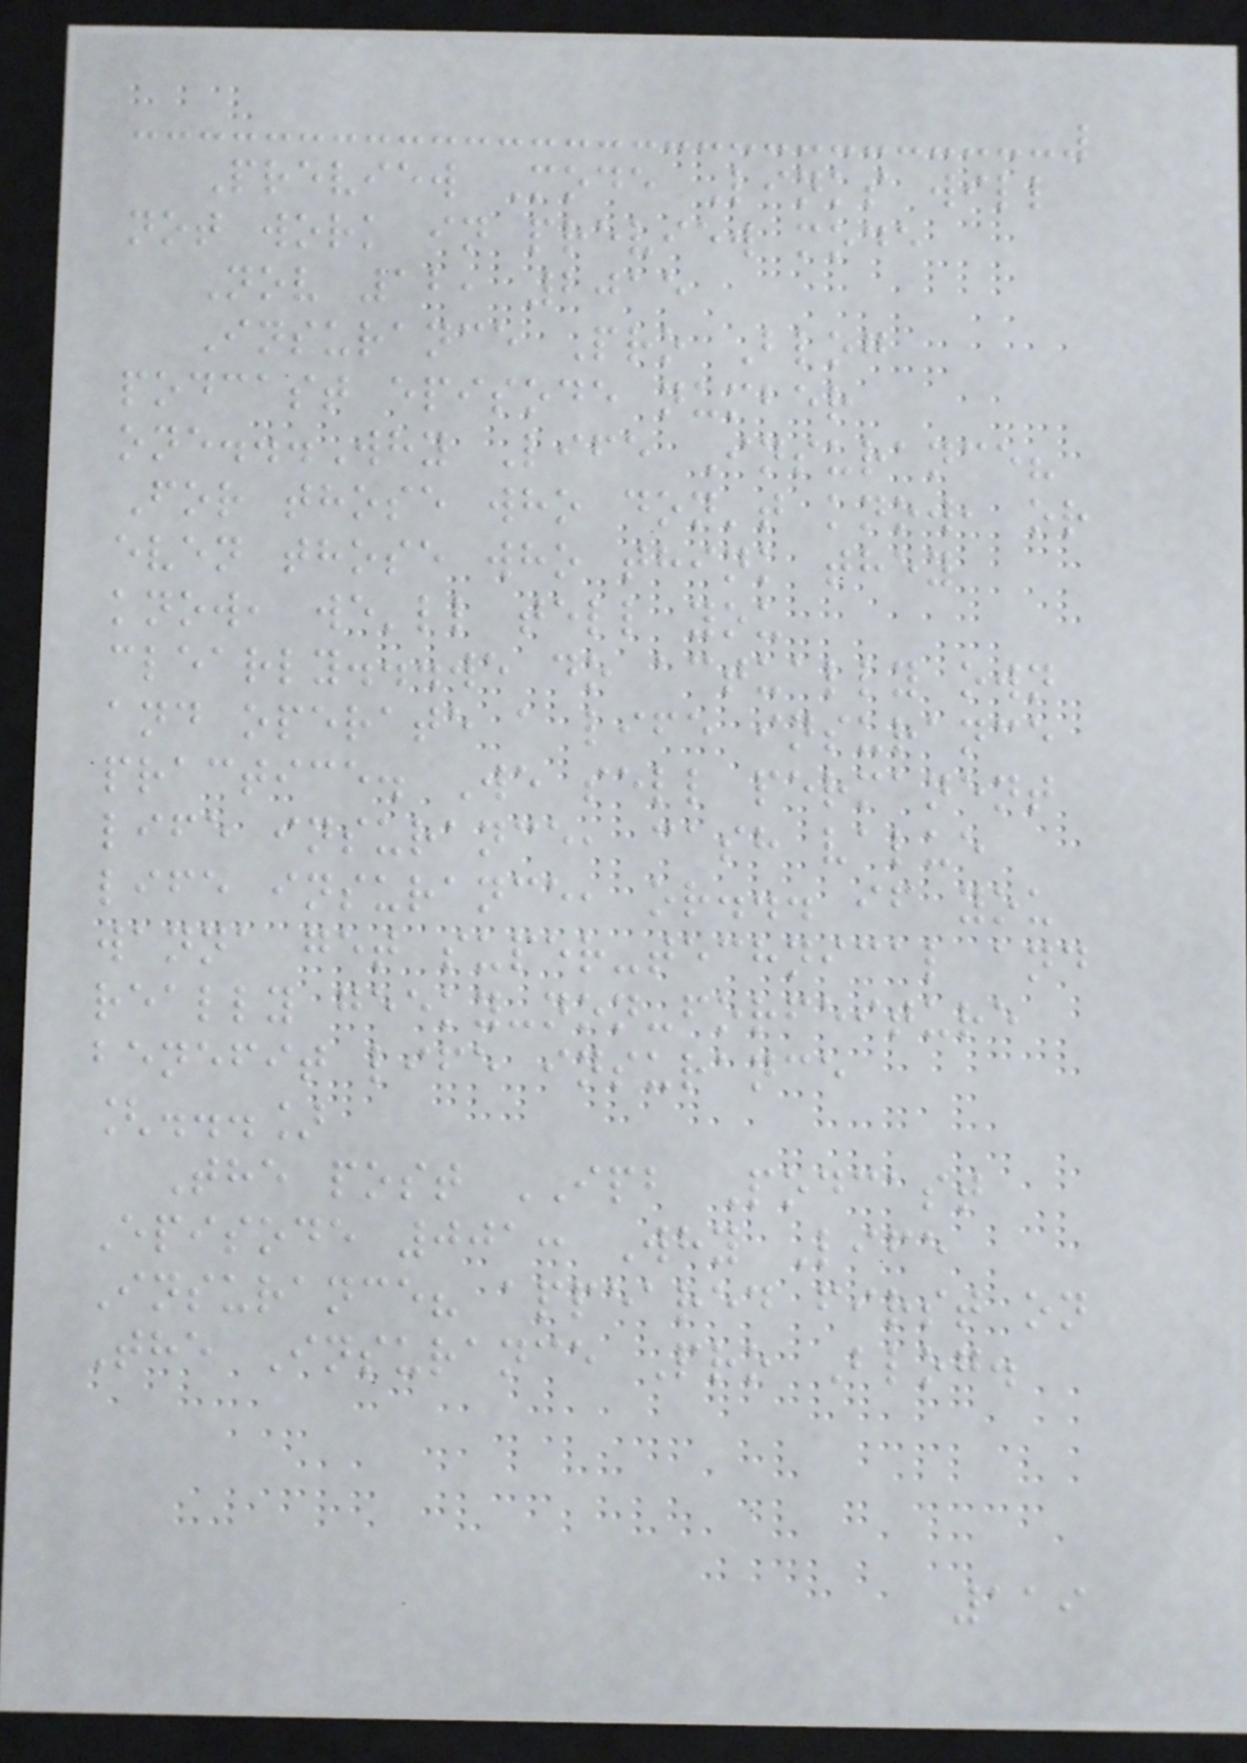Preview Mode Links will
not work in preview mode
Nov 12, 2015
Insurance Pro Blog
podcast episode number
one...Why Life Insurance?
For those who don't know, or
even those who think they
know, we'll tell you
clearly...we do actually own
and operate a life insurance
practice. We sell permanent
life insurance, cash value
life insurance, or... if you
wanna get super-technical and
really geeky-non-forfeiture
benefit life insurance
[...]
The post IPB Podcast
Episode 001: Why Life
Insurance? appeared first on
The Insurance Pro Blog.
119
